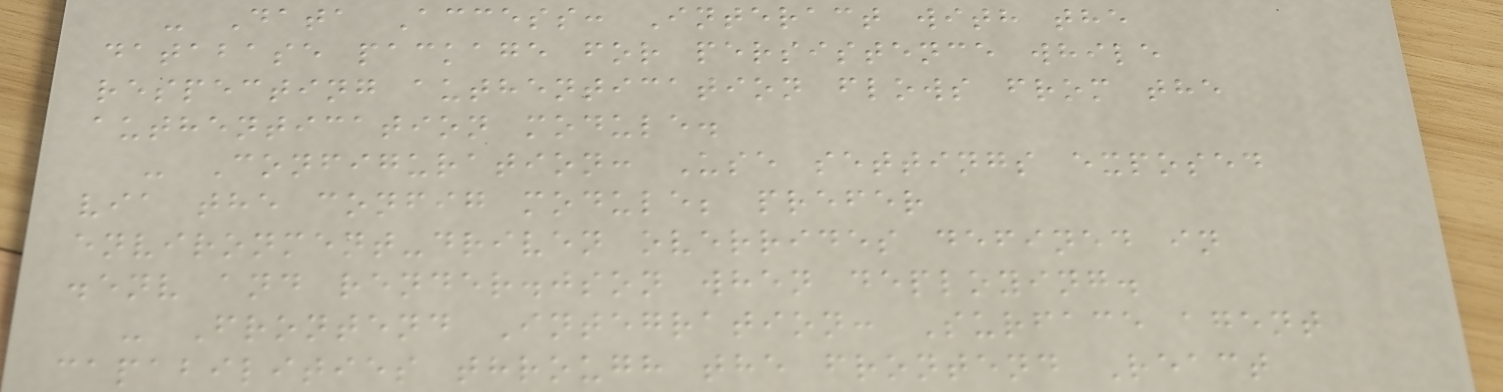- Data Access: Interact with the
database package for persistence while
respecting authentication flows from the
authentication module.
- Configuration: Use settings exposed
via the config module; prefer
environment-driven overrides defined in
.env and render.json when deploying.
- Frontend Integration: Surface agent
capabilities through the frontend React
